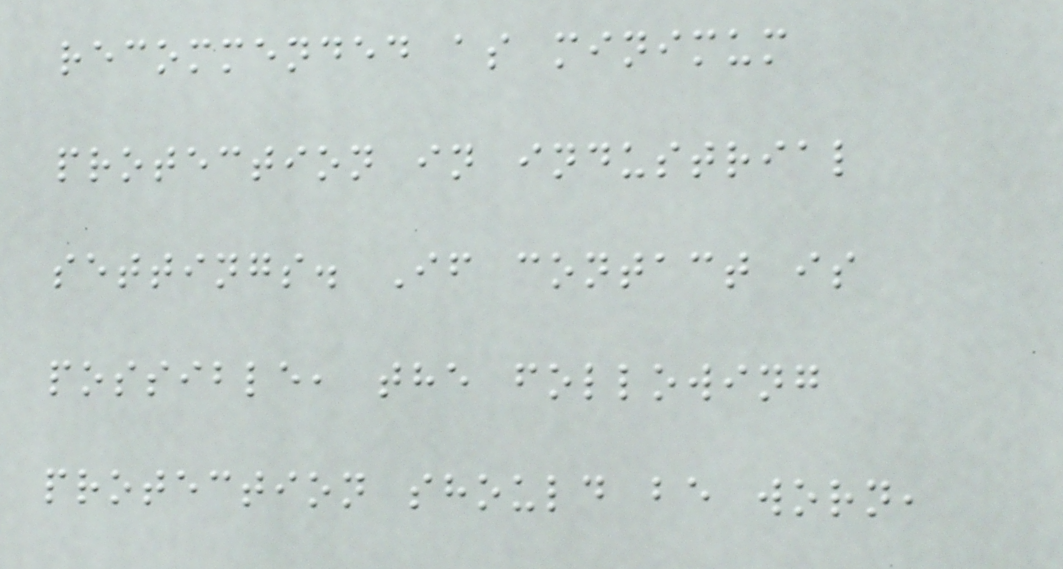recommended as minimum
protection in industrial
settings. If contact is
possible, the following
protection should be worn,
